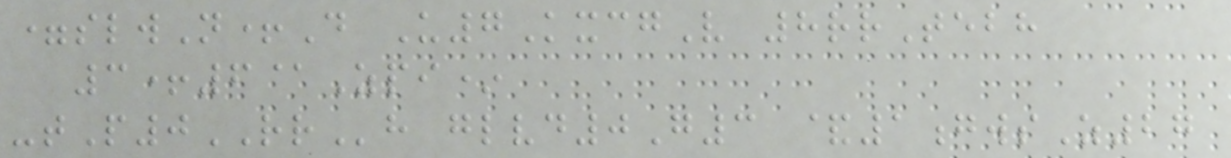=slwN+D U7KxcgV 8rrTebh
3+6@Zpi*
-tP0RRh glvd0G3 &1gwsZ27
